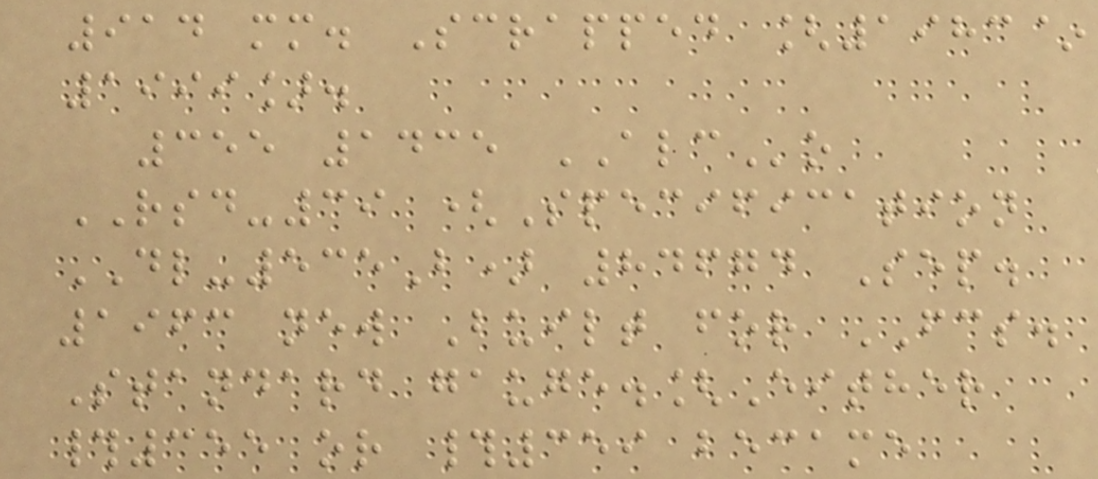914 mm. Scrapped [1983~
1999].
355 1435 ALCo
RSD-39 (Specification
DL-535B) 84674 Sep.
1963 new Built for FCS.
Standard gauge.[Either
#355 or #359 became
